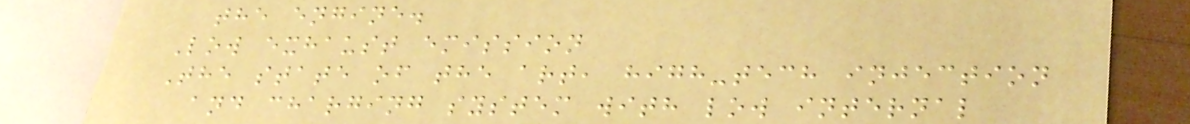the engine.
Low exhaust emission
The state of the art, high-tech injection
and charging system with low internal
